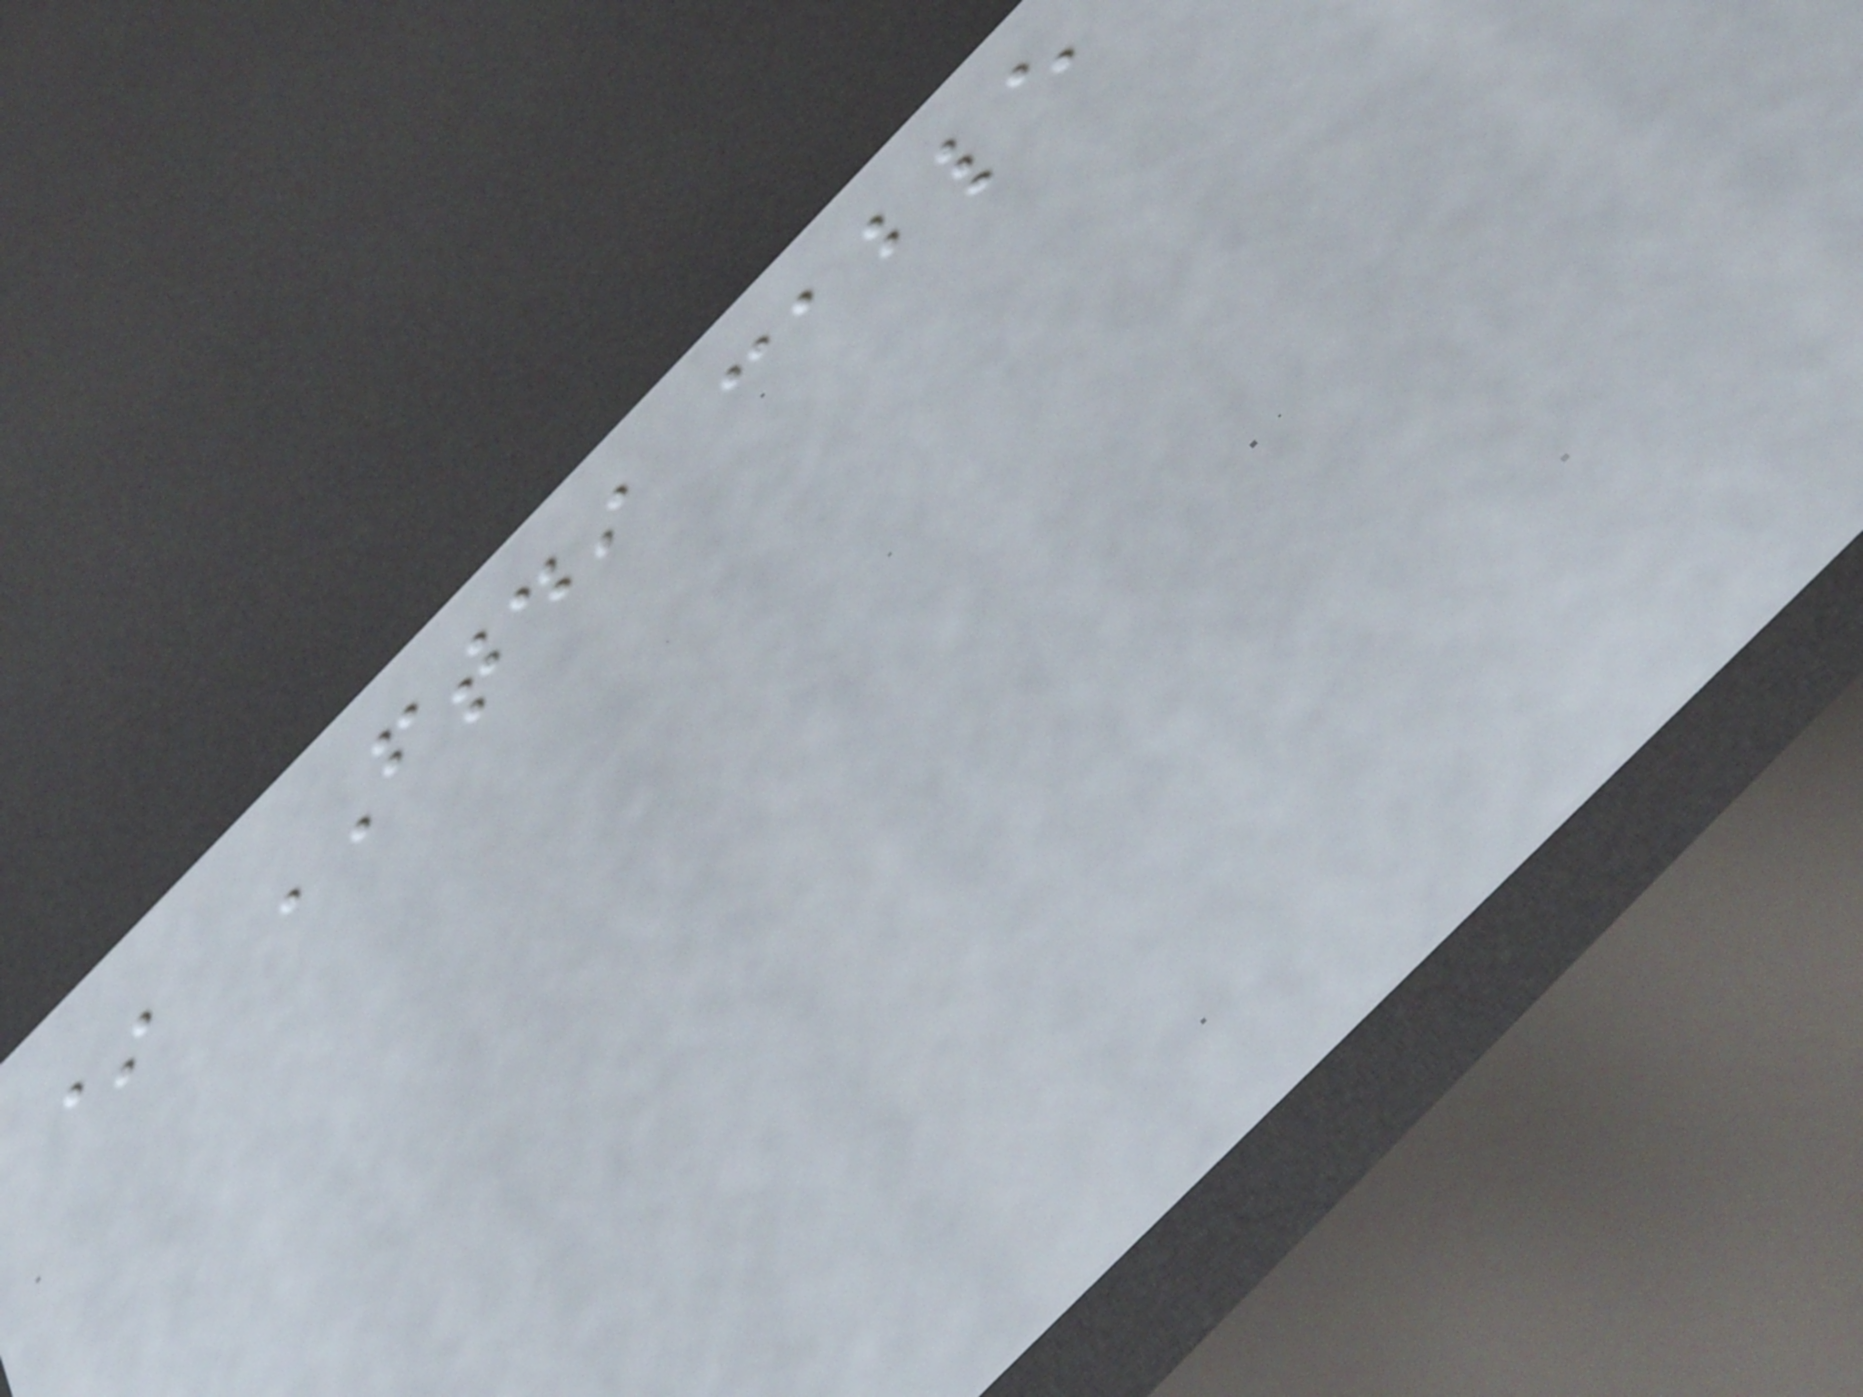* FTDI cable
